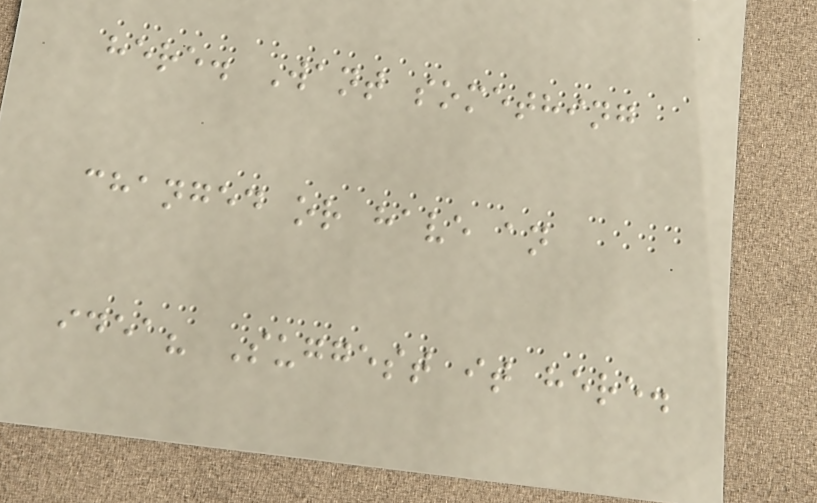here. Want something
changed or have an
idea? Suggest it here.
